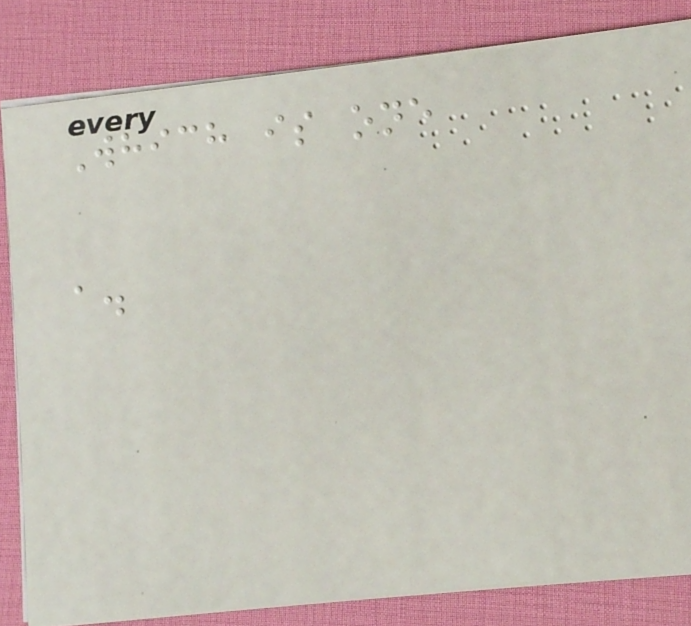Which is one
a.
